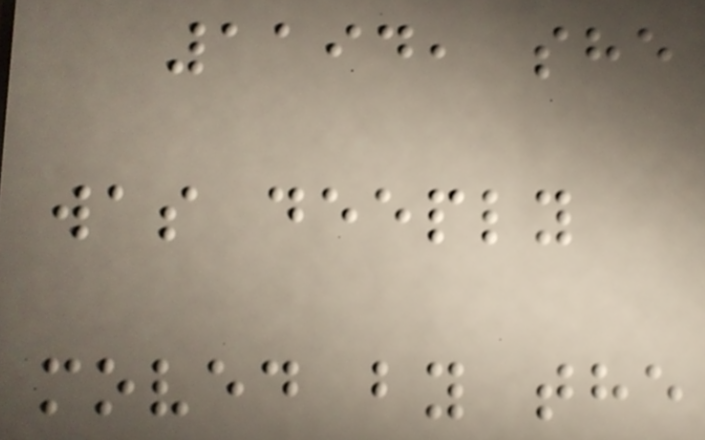1194, she
was deeply
moved by the
